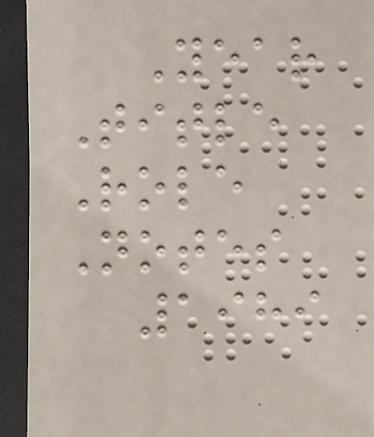Year
Title
Role
Notes
1989
